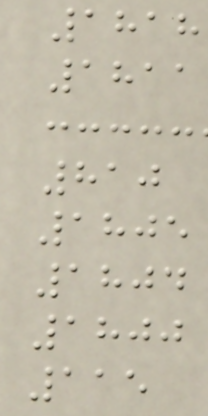1818
1811
810
1805
1804
1800
115
